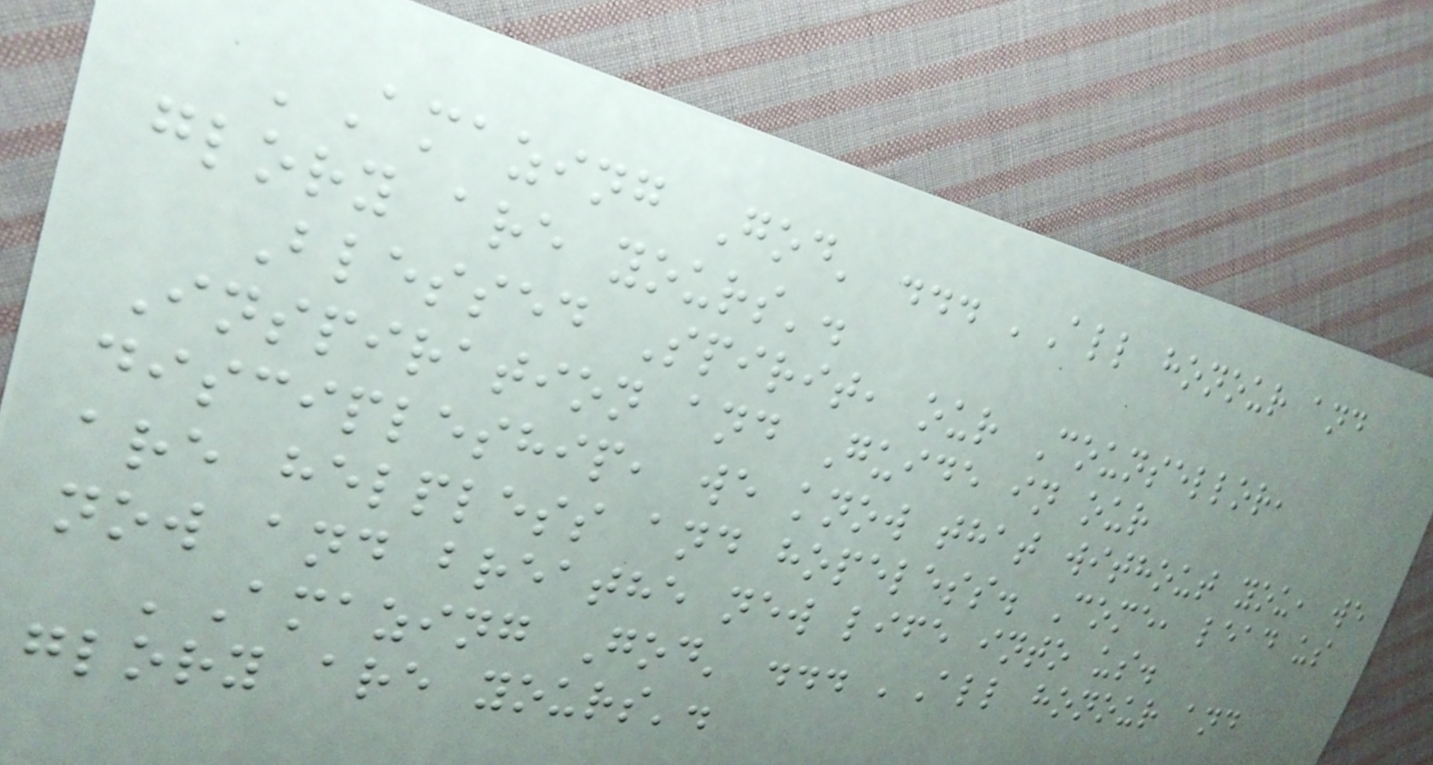'Amazing God' ... 'All honour and
glory are yours'.
Blessed Spirit, our Counsellor,
Inspiration and Guide in our
discipleship, we know that without you, we
are helpless and hopeless. Come, lead us
now and breathe new life into us.
'Amazing God' ... 'All honour and
glory are yours'.
